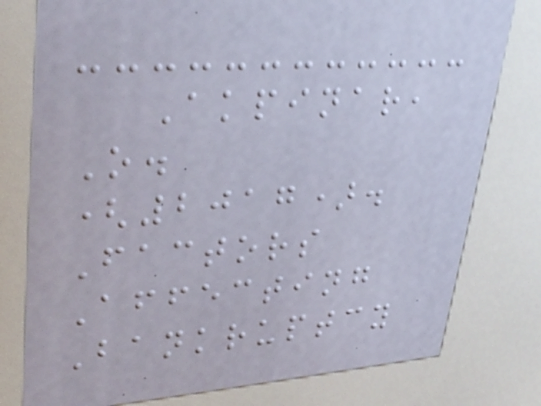Akpinar,
O.
(2017).
Factors
Affecting
Bankruptcy
